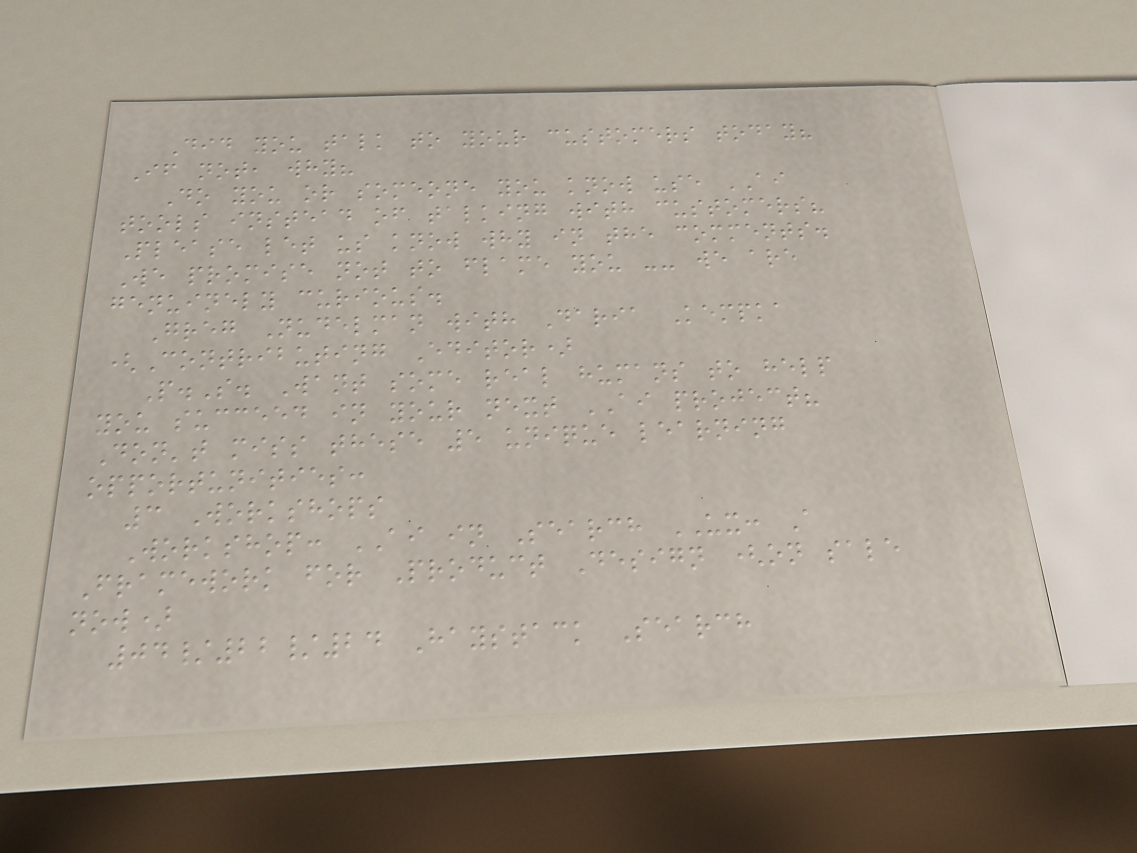Did you talk to your customers today?
If not, why?
Do you or someone you know use AI
tools instead of talking with customers?
Please let us know why in the comments.
We promise not to flame you -- we are
genuinely curious.
Greg Nudelman with Daria Kempka
(Contributing Editor)
P.S. Want some real humans to help
you succeed in your next AI project?
Don't miss these 5 unique learning
opportunities:
3 Workshops
Workshop: AI in Search UX: A
Framework for Product Design (on sale
now)
04/22/24 Haystack Search
